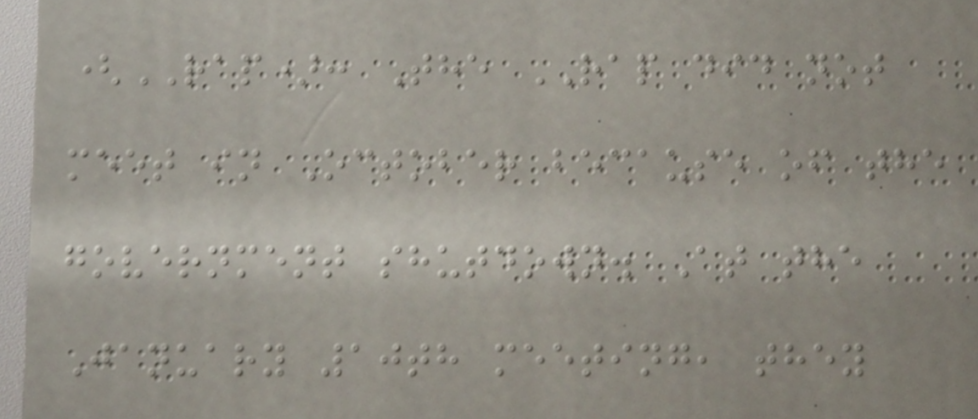(RAP): The RAP did not
meet in October because of the
government shutdown. At the
January 10th meeting, they
